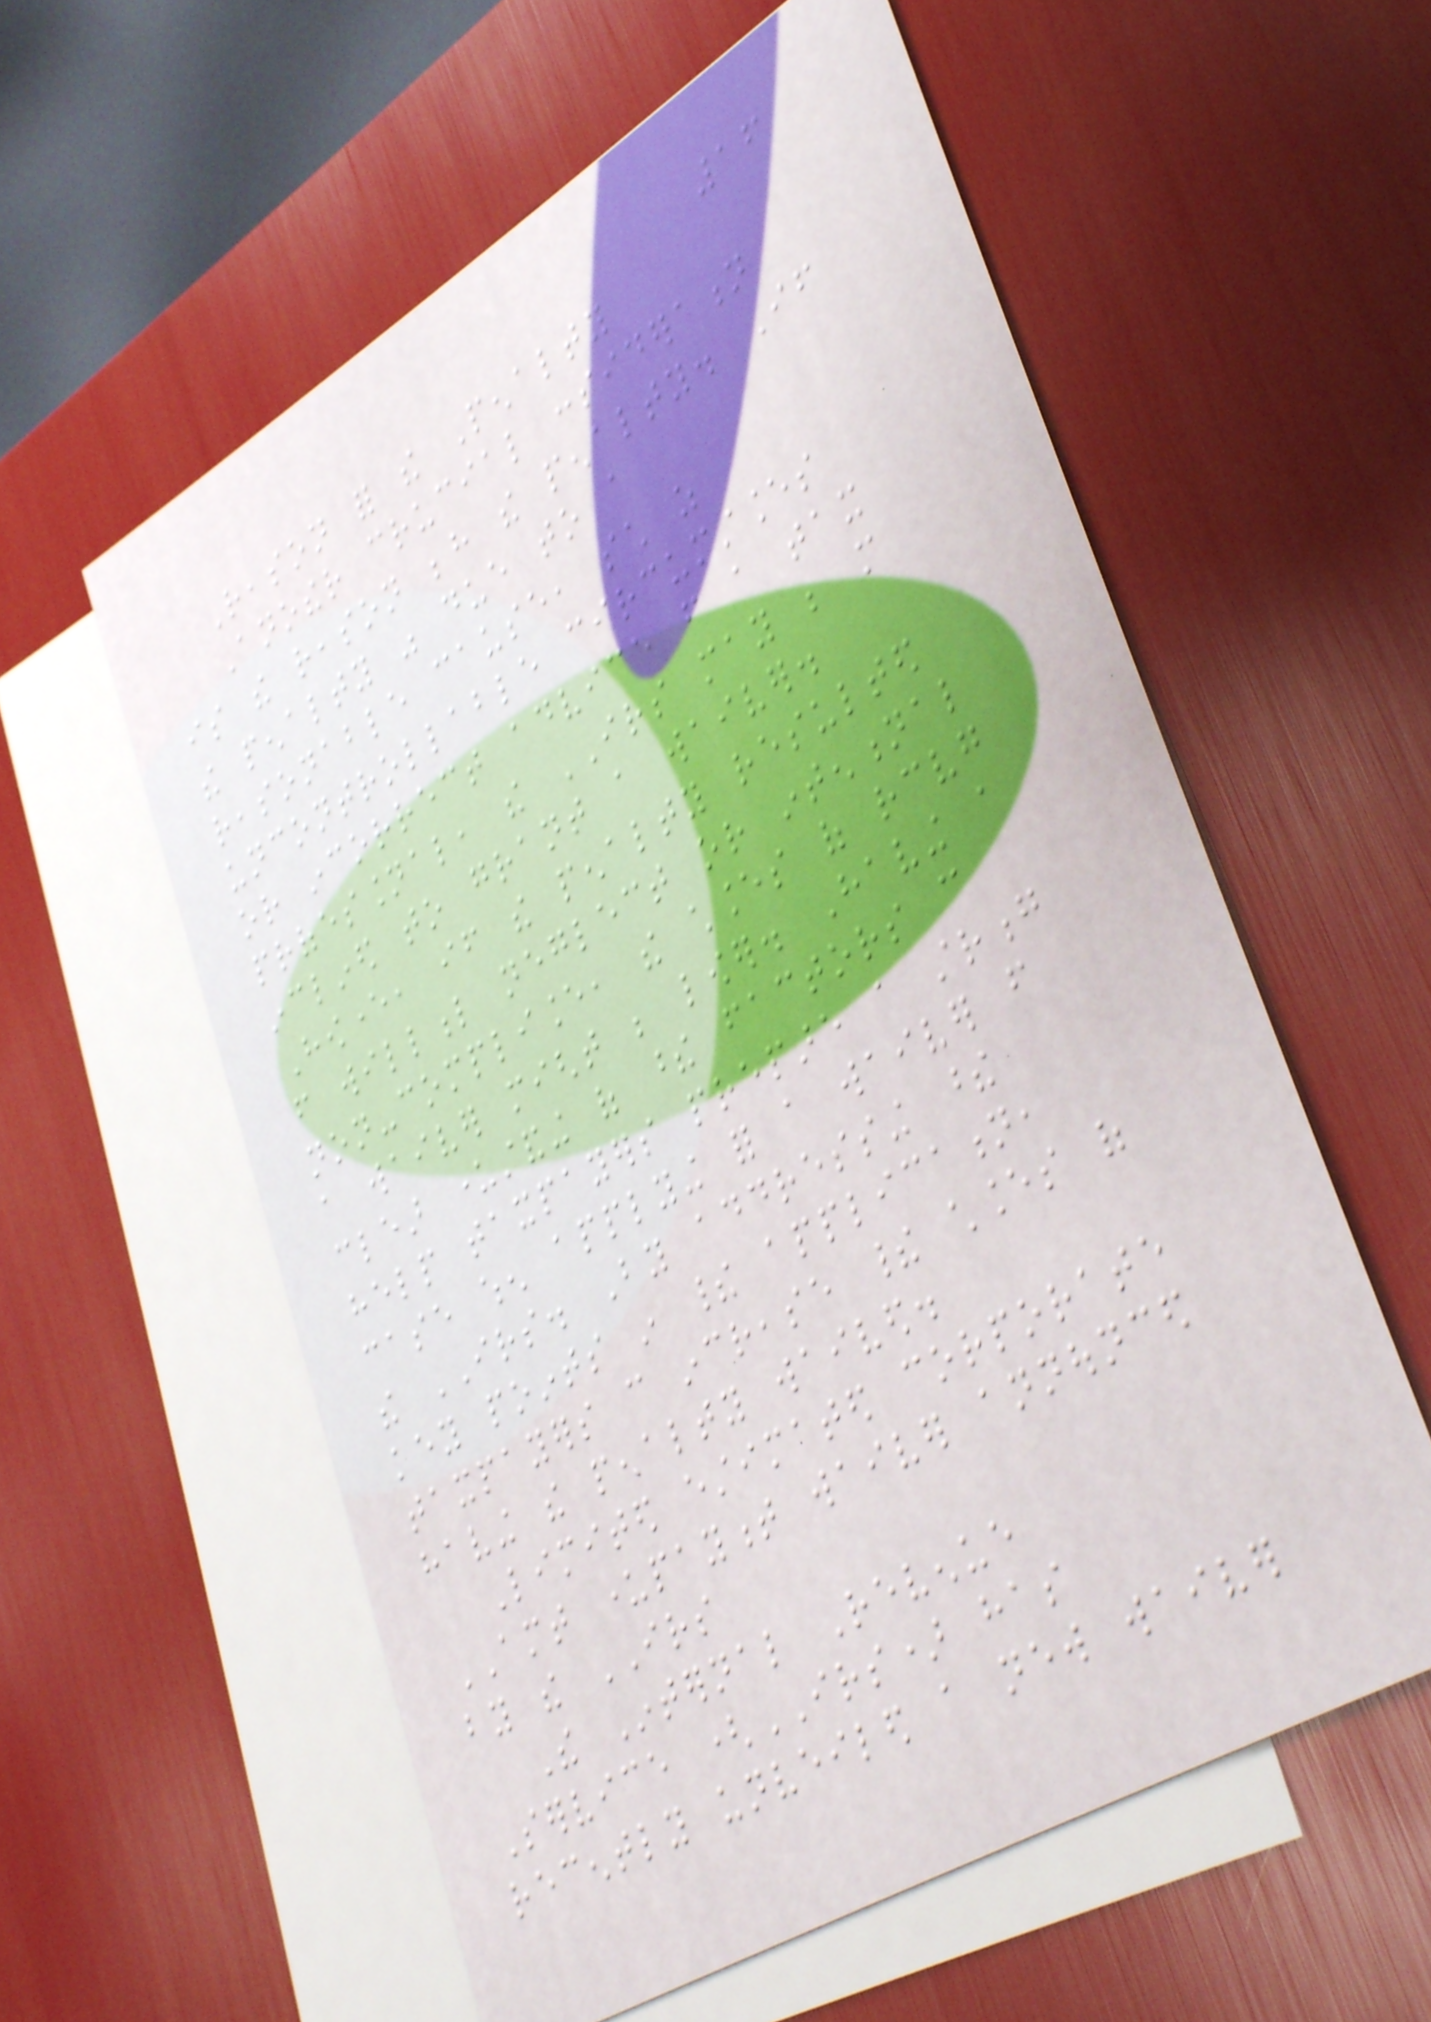16
Reason for the Penalty
Another crucial consideration
is the reason behind the penalty. If
the penalty was due to a
reasonable cause, such as
uncontrollable circumstances
or incorrect advice from a tax
professional, the IRS may be more
inclined to grant a waiver.
However, if the penalty resulted
from willful neglect or intentional
non-compliance, the chances of receiving
a waiver might be lower. Having a
clear understanding of these factors can
help taxpayers prepare a strong
case when applying for a waiver from
the IRS. By addressing these
key points in their application,
taxpayers can increase their chances of
having the penalty waived.
Limited estimated corporate
AMT underpayment waiver announced
by the IRS
The Internal Revenue
Service (IRS) has
recently unveiled a new waiver
